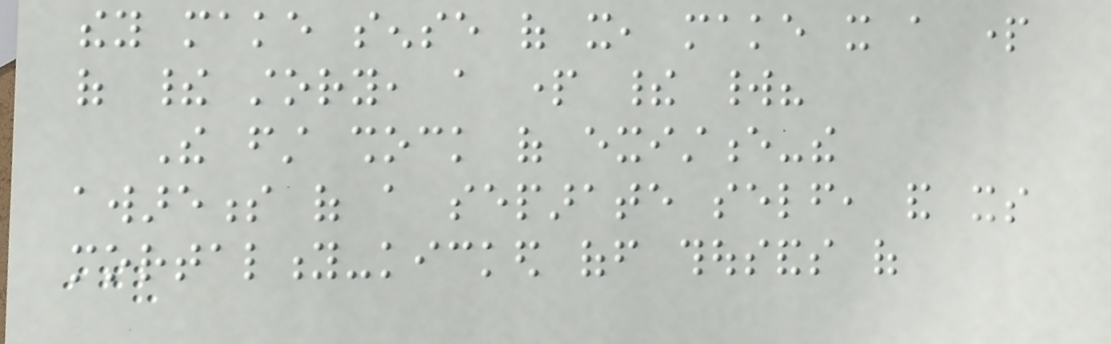they make sense of it, make it a part
of their story, a part their world?
The first shock of existence-the
awareness of a separate self, and its
mortality-kicked off thousands of
